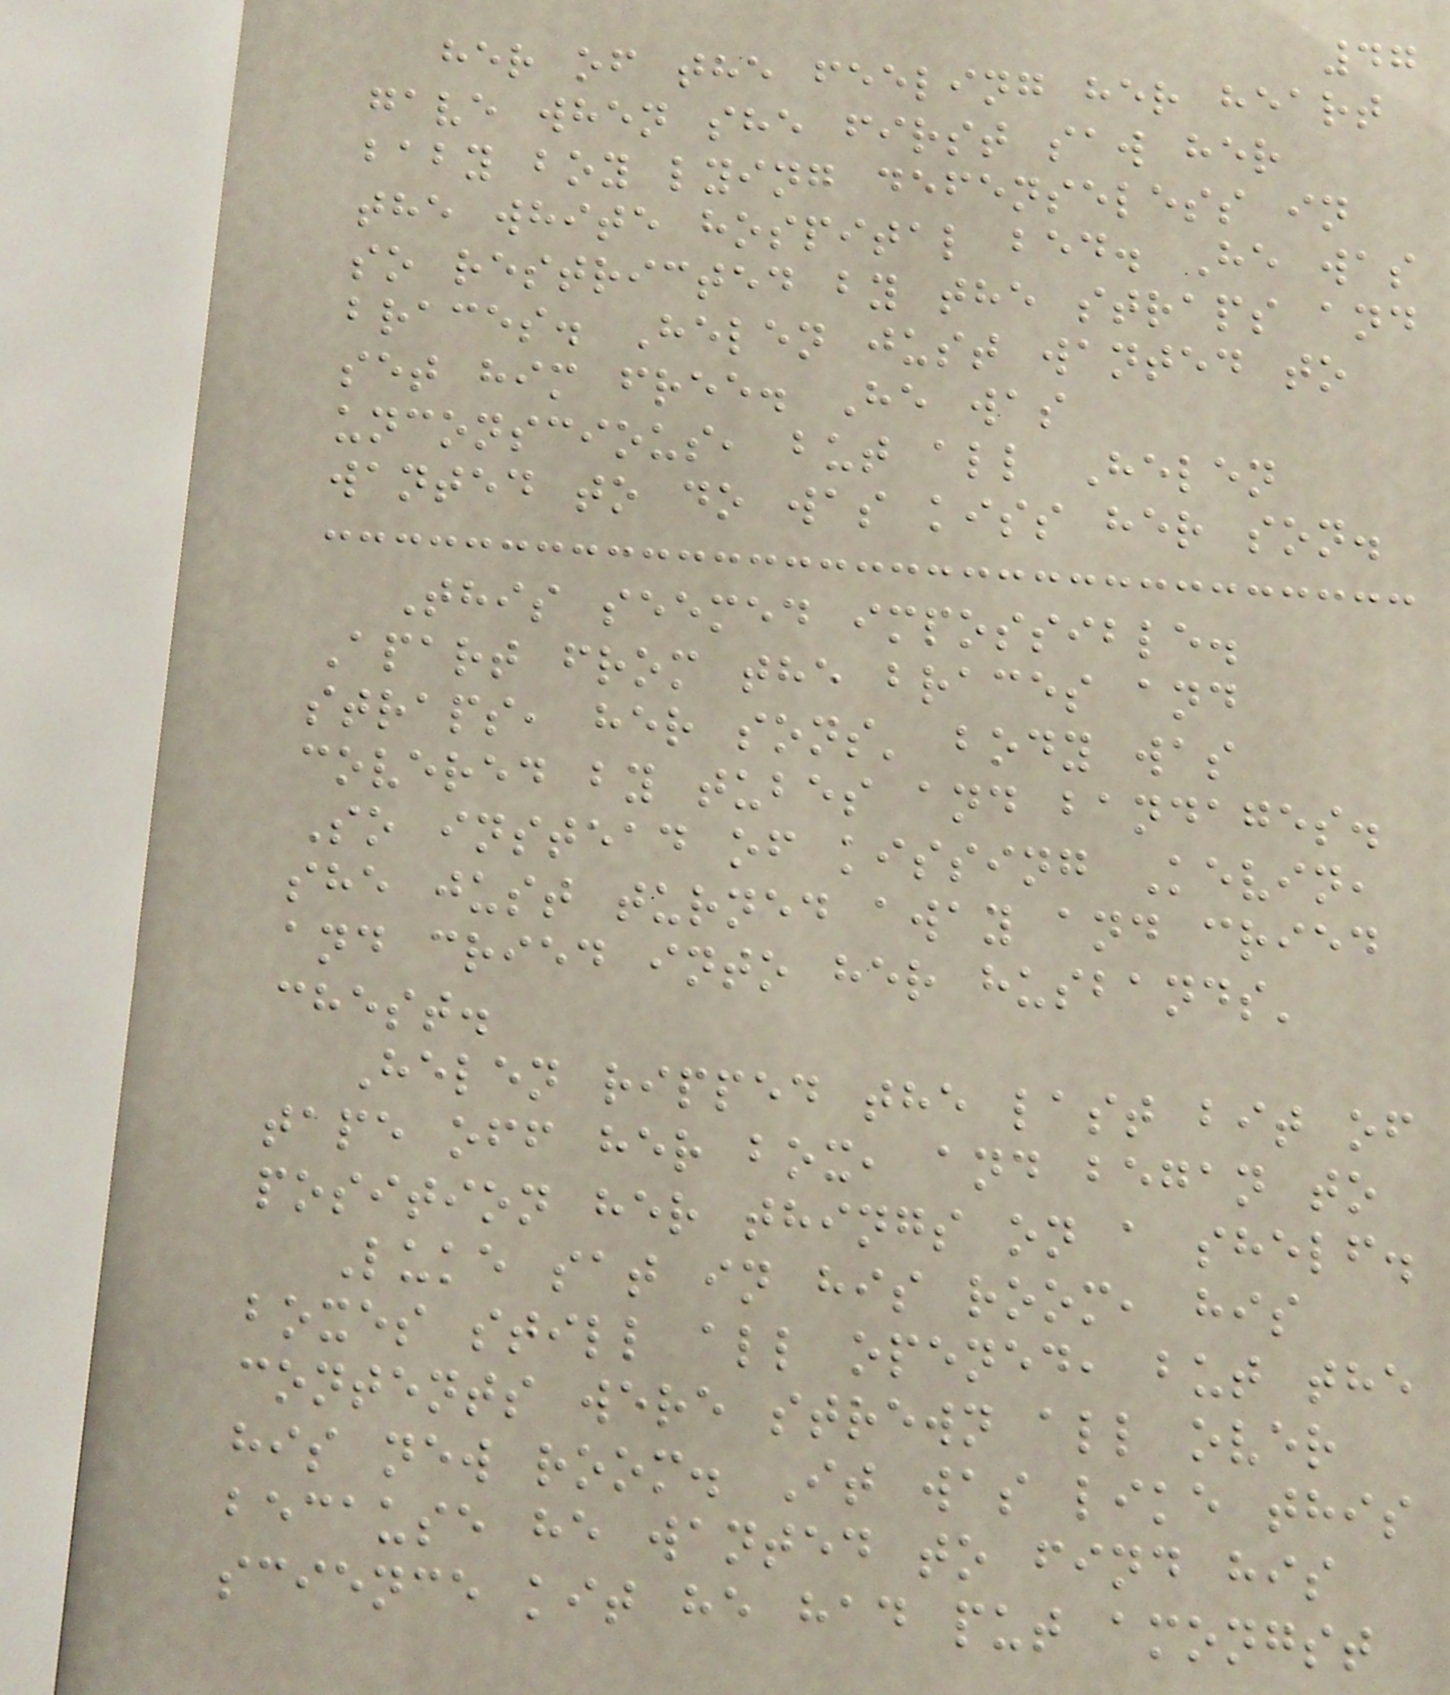47
her of the feeling her heart
gave when she first saw her
baby boy lying defenseless in
the white hospital bed. He was
so restricted by the straps and
braces. Helen just wanted to
set him free. He was
unconscious, but all Helen
wanted to do was kiss her son.
This seemed impossible.
Apart from the braces and
straps, her sons' body was
covered by tubes and bandages.
So instead of kissing Kevin,
she just turned away and cried
and cried into her husbands'
chest.
Helen ripped the last bit of
tape off her box, and began to
position her things on a shelf.
Luke sat in his room, his
boxes still all opened, but the
contents were strewn all over
his new room. It was like this
because he wanted to find his
science kit he had put amongst
